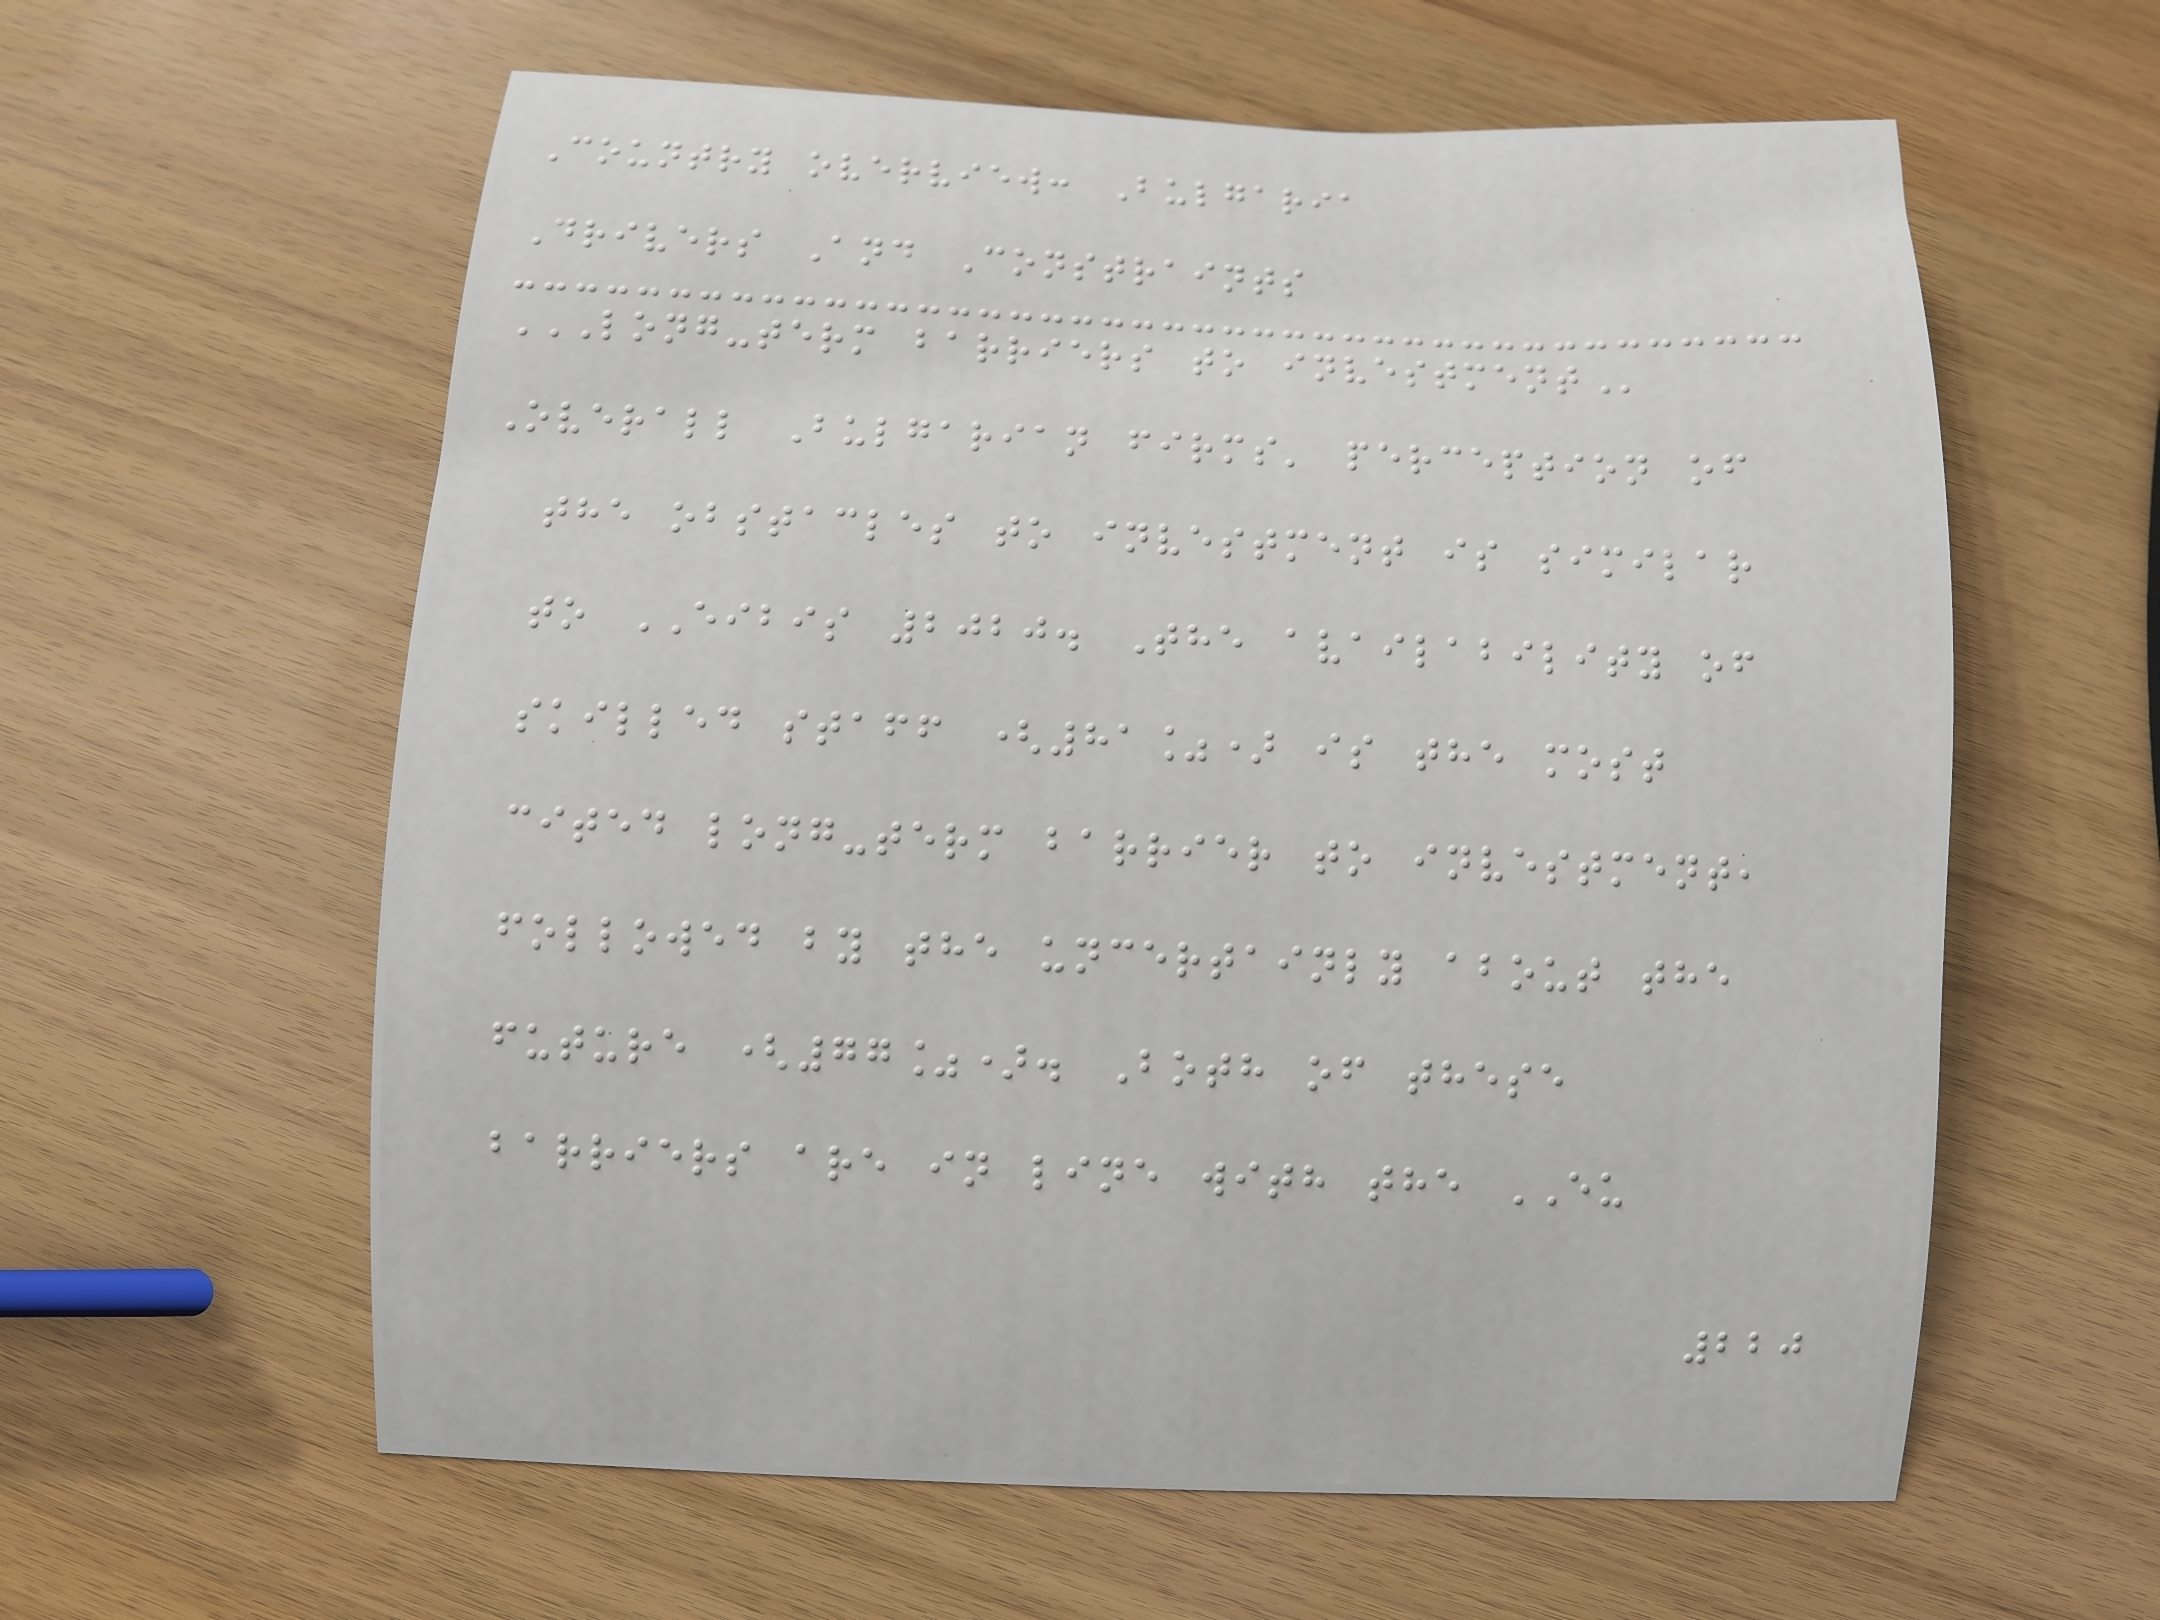Country overview: Bulgaria
Drivers And Constraints
LONG-TERM BARRIERS TO INVESTMENT
Overall Bulgarian firms' perception of
the obstacles to investment is similar
to EIBIS 2020. The availability of
skilled staff (81%) is the most
cited long-term barrier to investment,
followed by the uncertainly about the
future (77%). Both of these
barriers are in line with the EU
220
